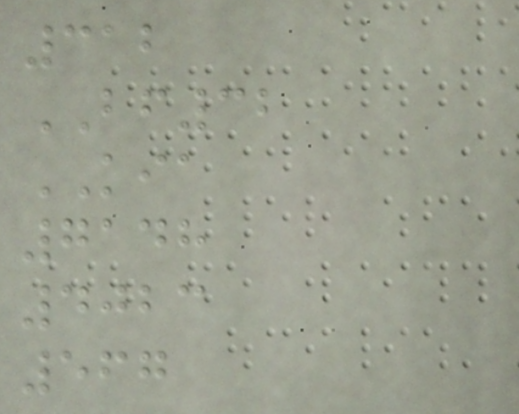312
BF32
KIA
7148
4023
567
